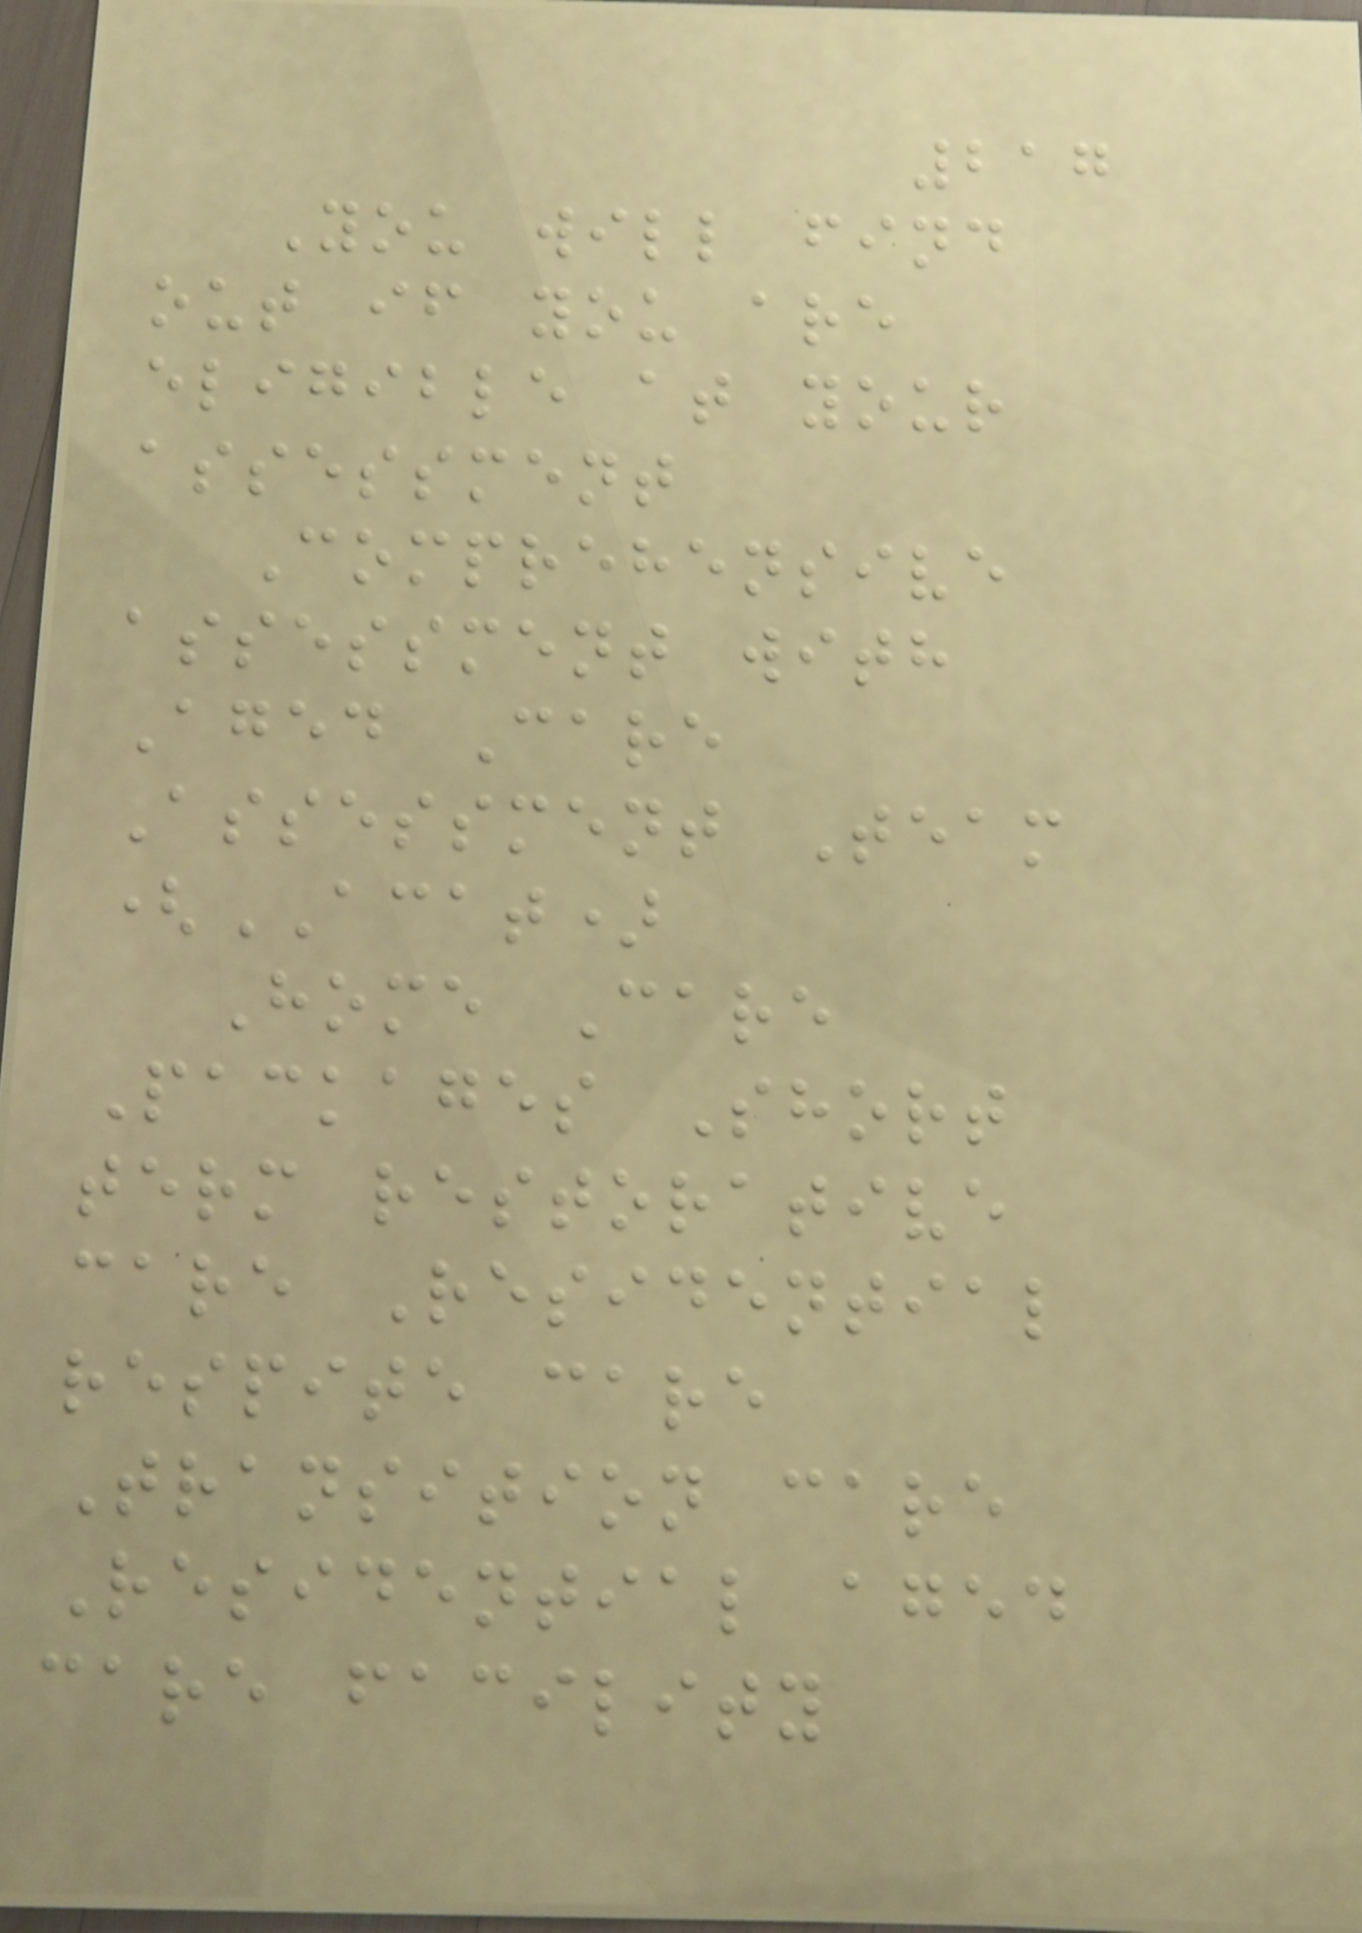217
You will find
out if you are
eligible at your
assessment
Comprehensive
assessment with
Aged Care
Assessment Team
(ACAT)
Home Care
Packages Short
term restorative
care Residential
respite care
Transition care
Residential aged
care facility
